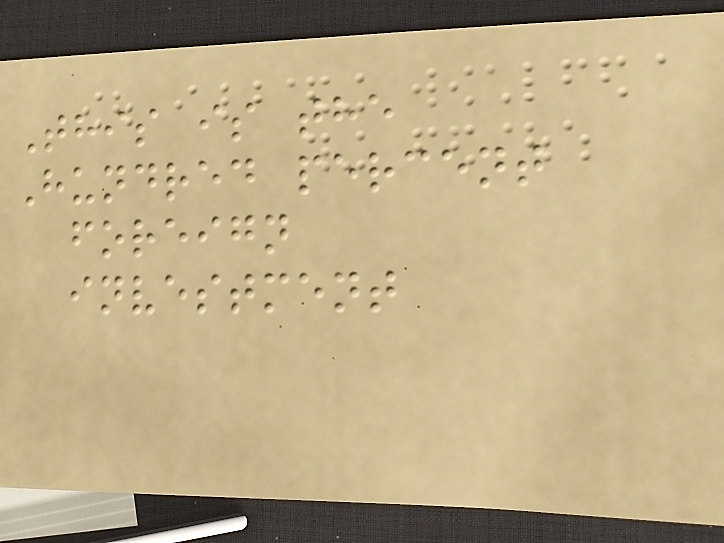This is the
Hundred percent
foreign
investment
